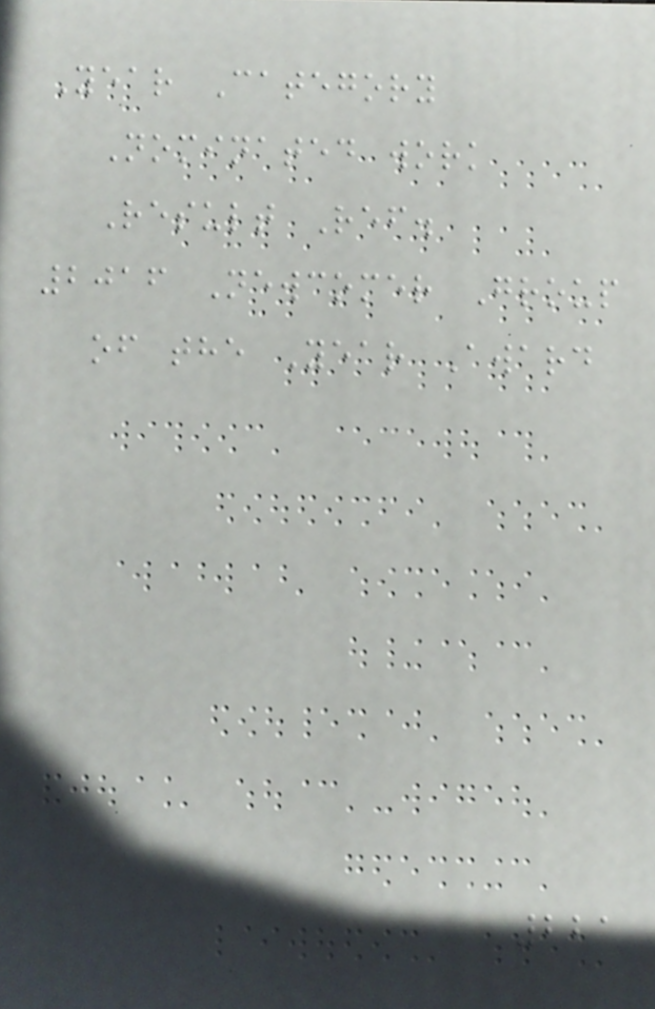Year Category
Nominated work
Result Ref.
2016 Newcomer Group
of the Year Award
221
